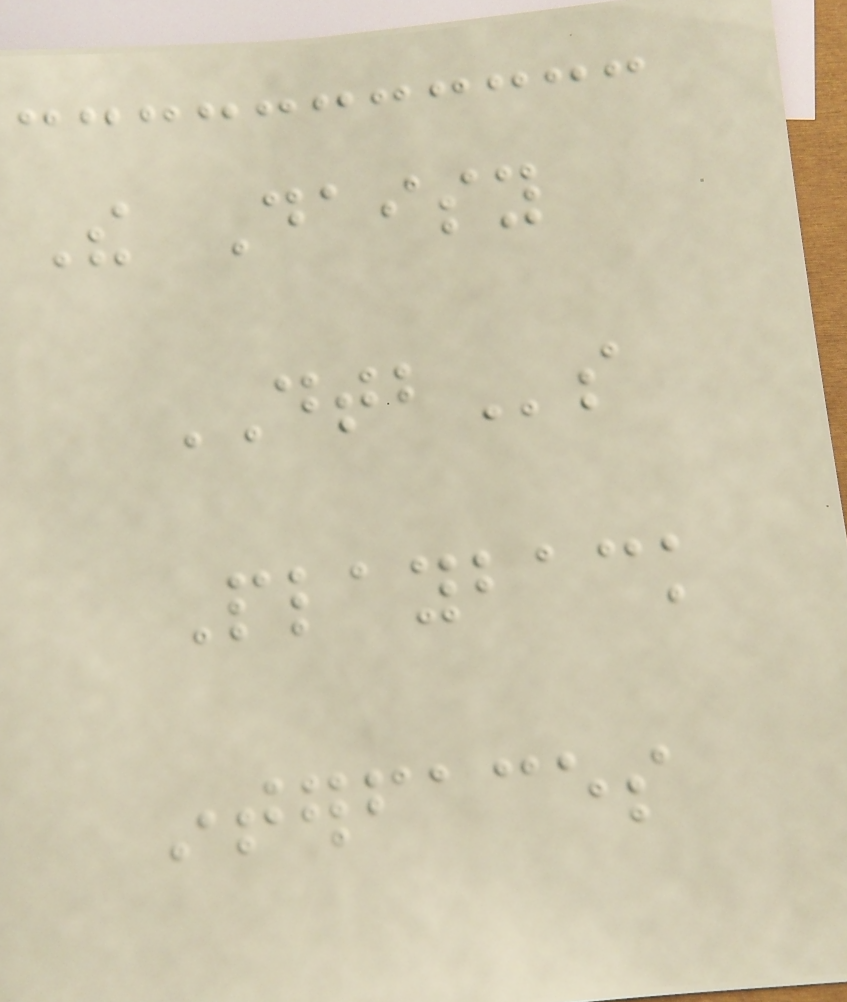The Daisy
DTBs
Playback
interfaces
